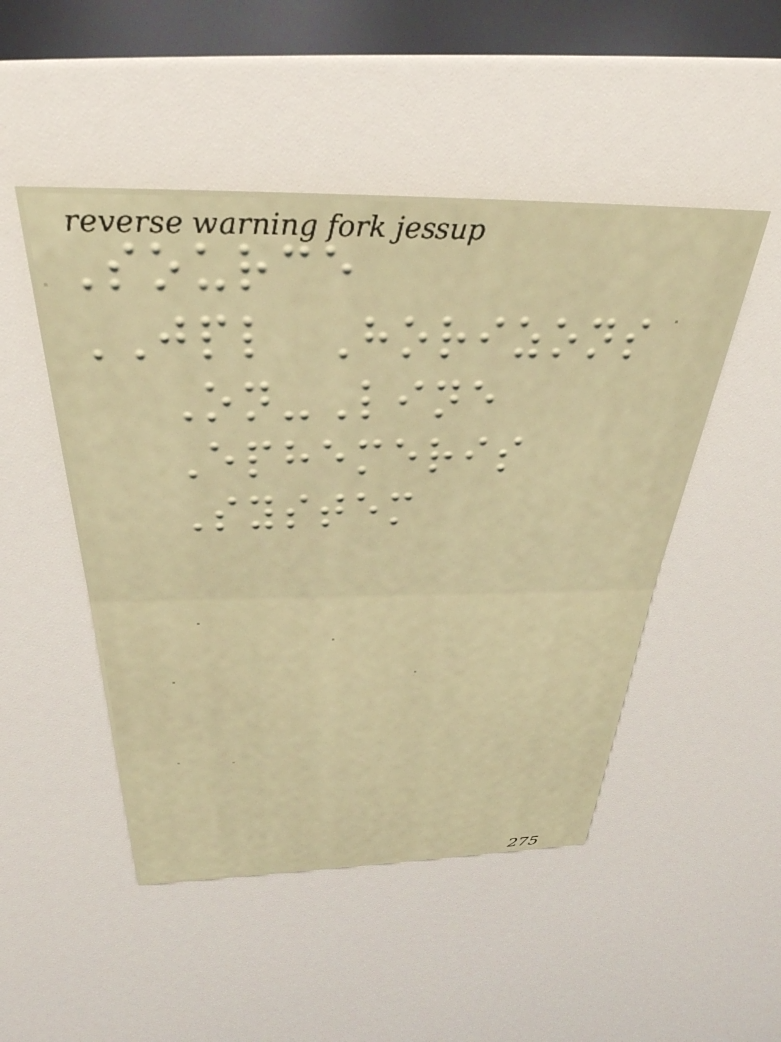Source
JPL Horizons
On-Line
Ephemeris
System
